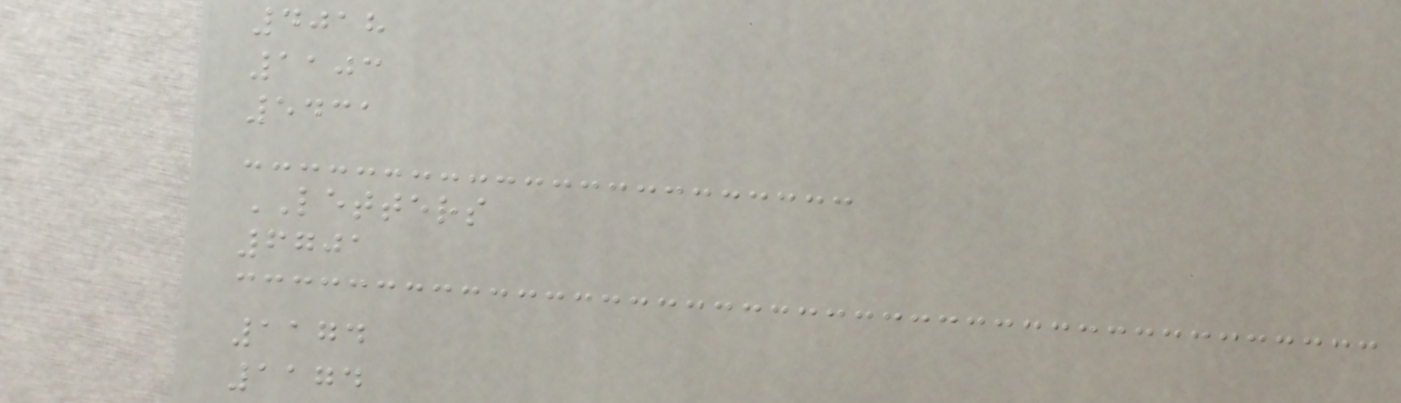4018
1103
5431
LETTERS
6701
1174
1174
